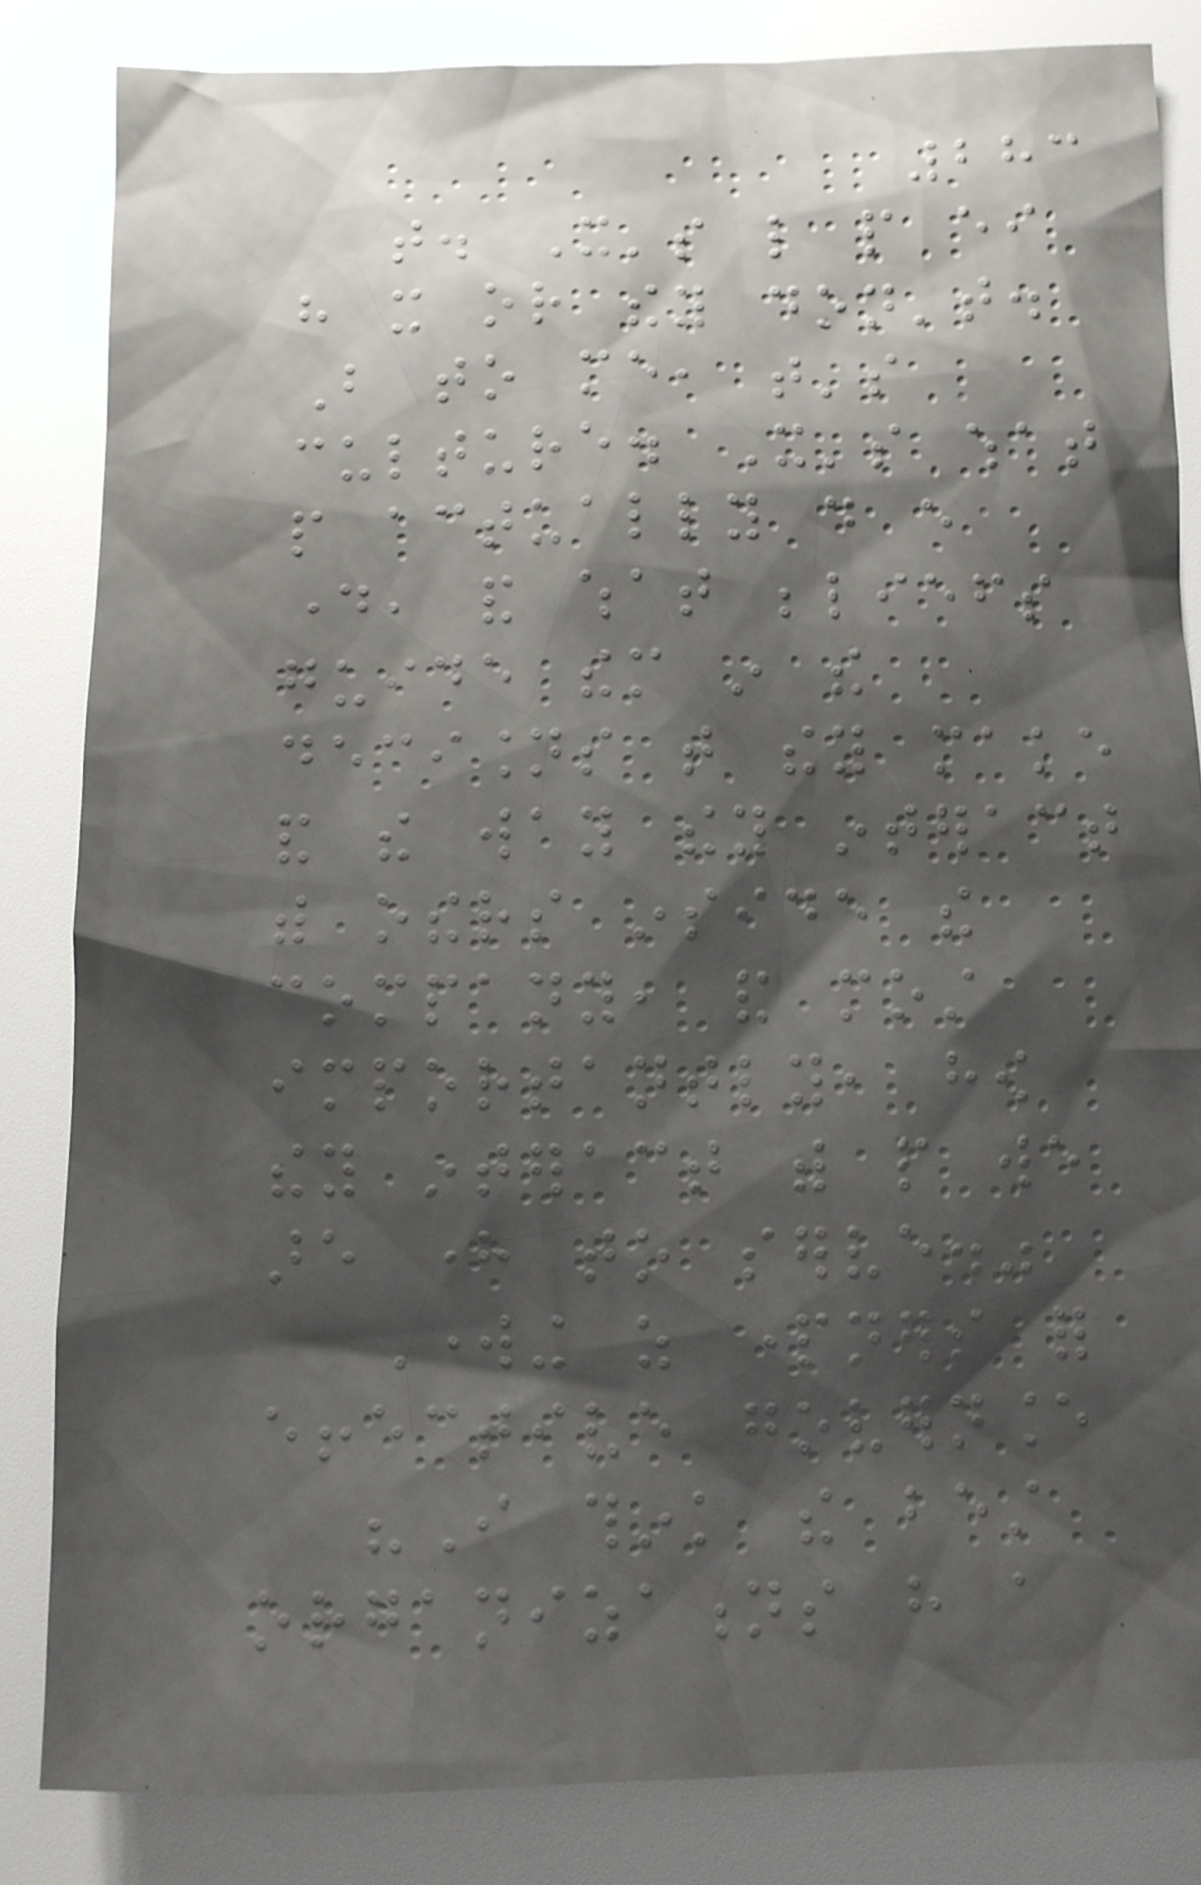283
that. It's like people either
have it or they don't.
But to me, that's
culture. It's what
people actually do every
day, and what beliefs
guide them in the
decisions that they make
and the way they interact
with others inside the
company, and most
importantly, how
they interact with people we
are here to serve."
Working as partners for
effective governance
"I think the best
organizations have a
